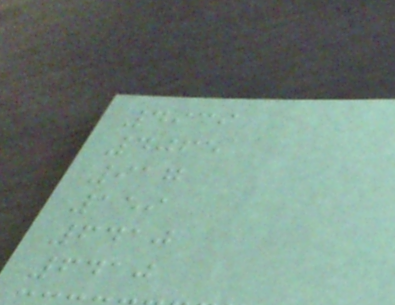4939
4065
917
159
6410
6410
